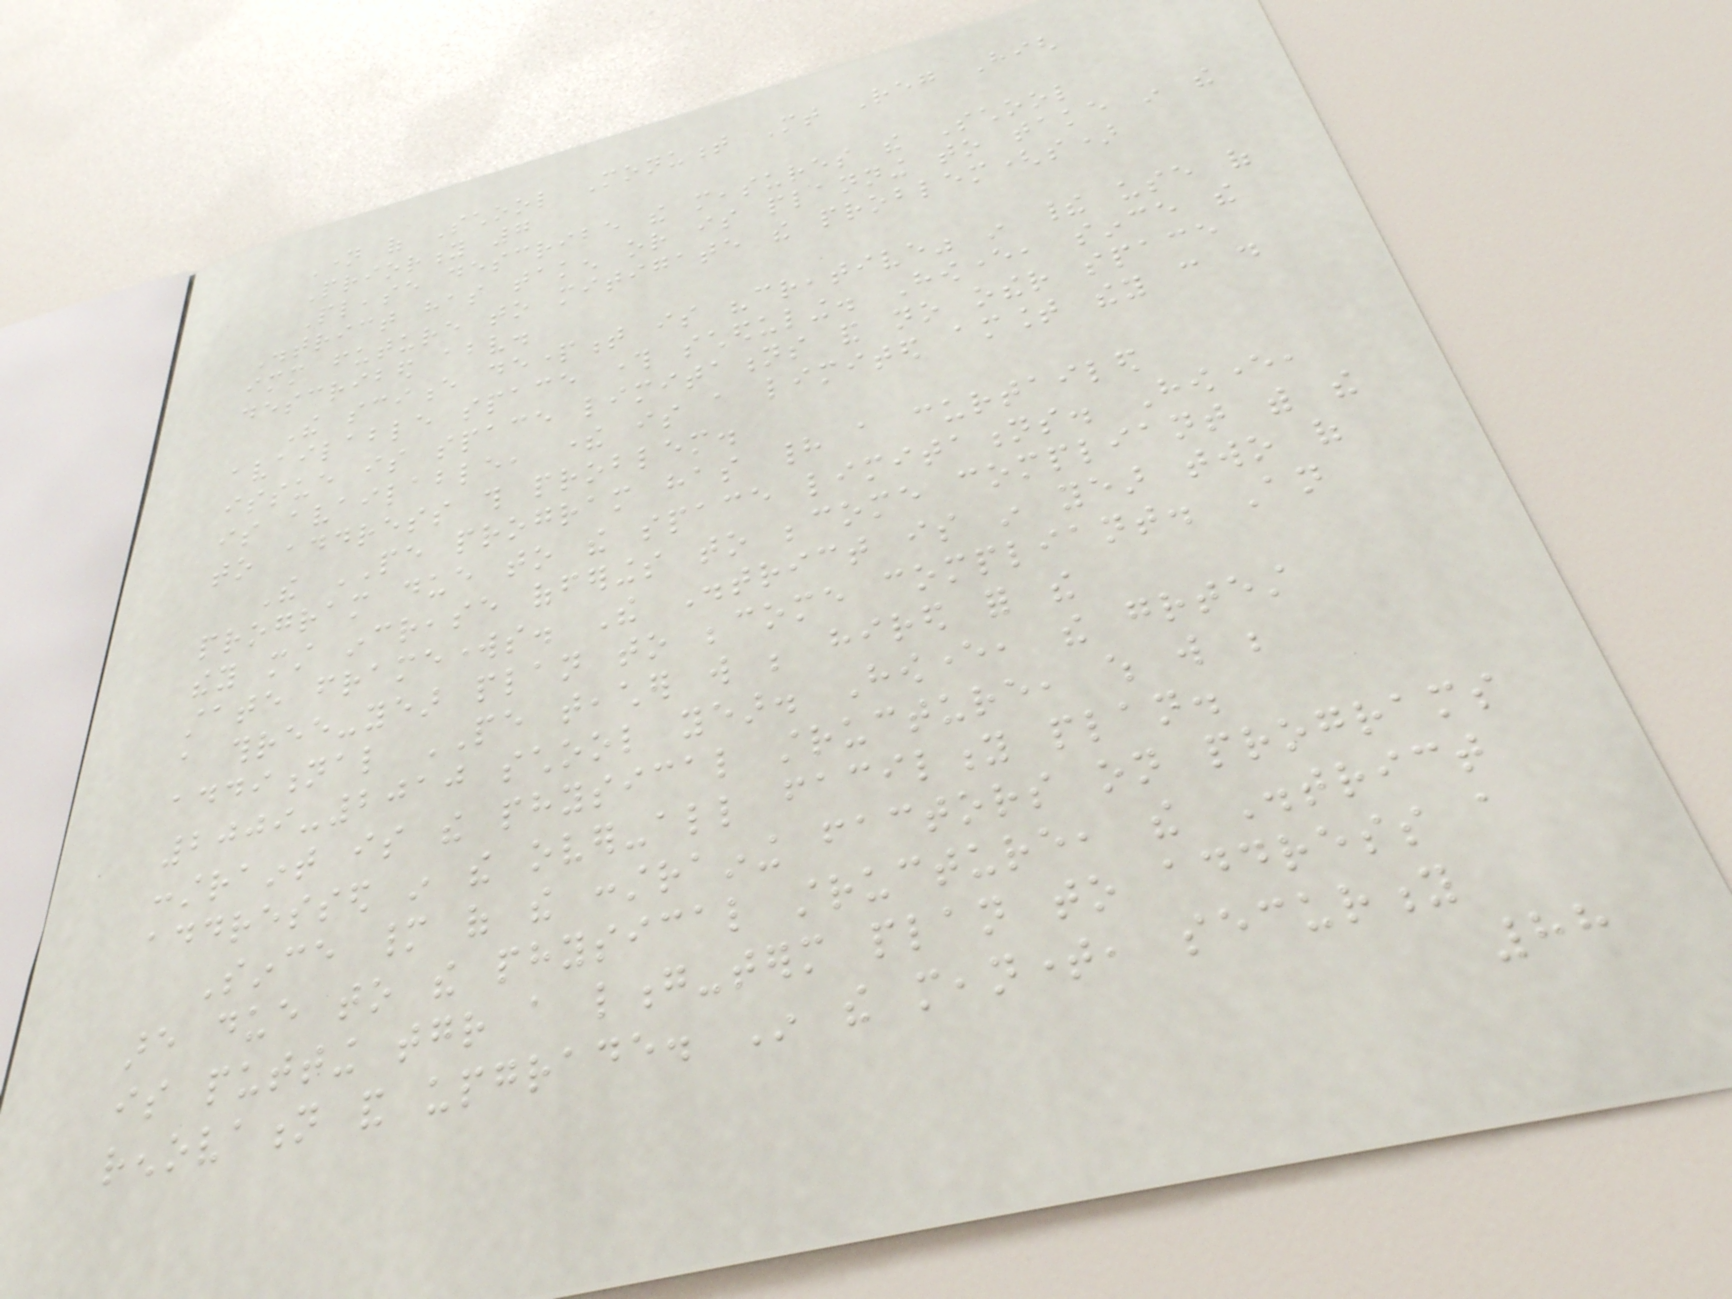Name of School Monument Mt Reg High
Priority 7
Please describe the measures the School
District has taken or is planning to take in the
immediate future to mitigate the problem(s)
described above.
The science department is "creative" in their use of
available space through scheduling. However, since the
issue is space limitations and no other space
is available, there is a limited amount they can do
to address this problem.
The PE program has had a curtailed
program due to the space limitations. However,
they must increase offerings to become compliant with the
state frameworks. The District is in year two of
a three-year plan to become compliant. An
additional PE teacher will be hired for the
2009-2010 school year. However, the greatest
constraint is the physical structure, which will be
addressed in the over-all facility plan.
Since many of the constraining factors on programs
are due to the physical structure, the District
is putting together a long-term plan to address a
renovation and upgrade. In the meantime, security
88
